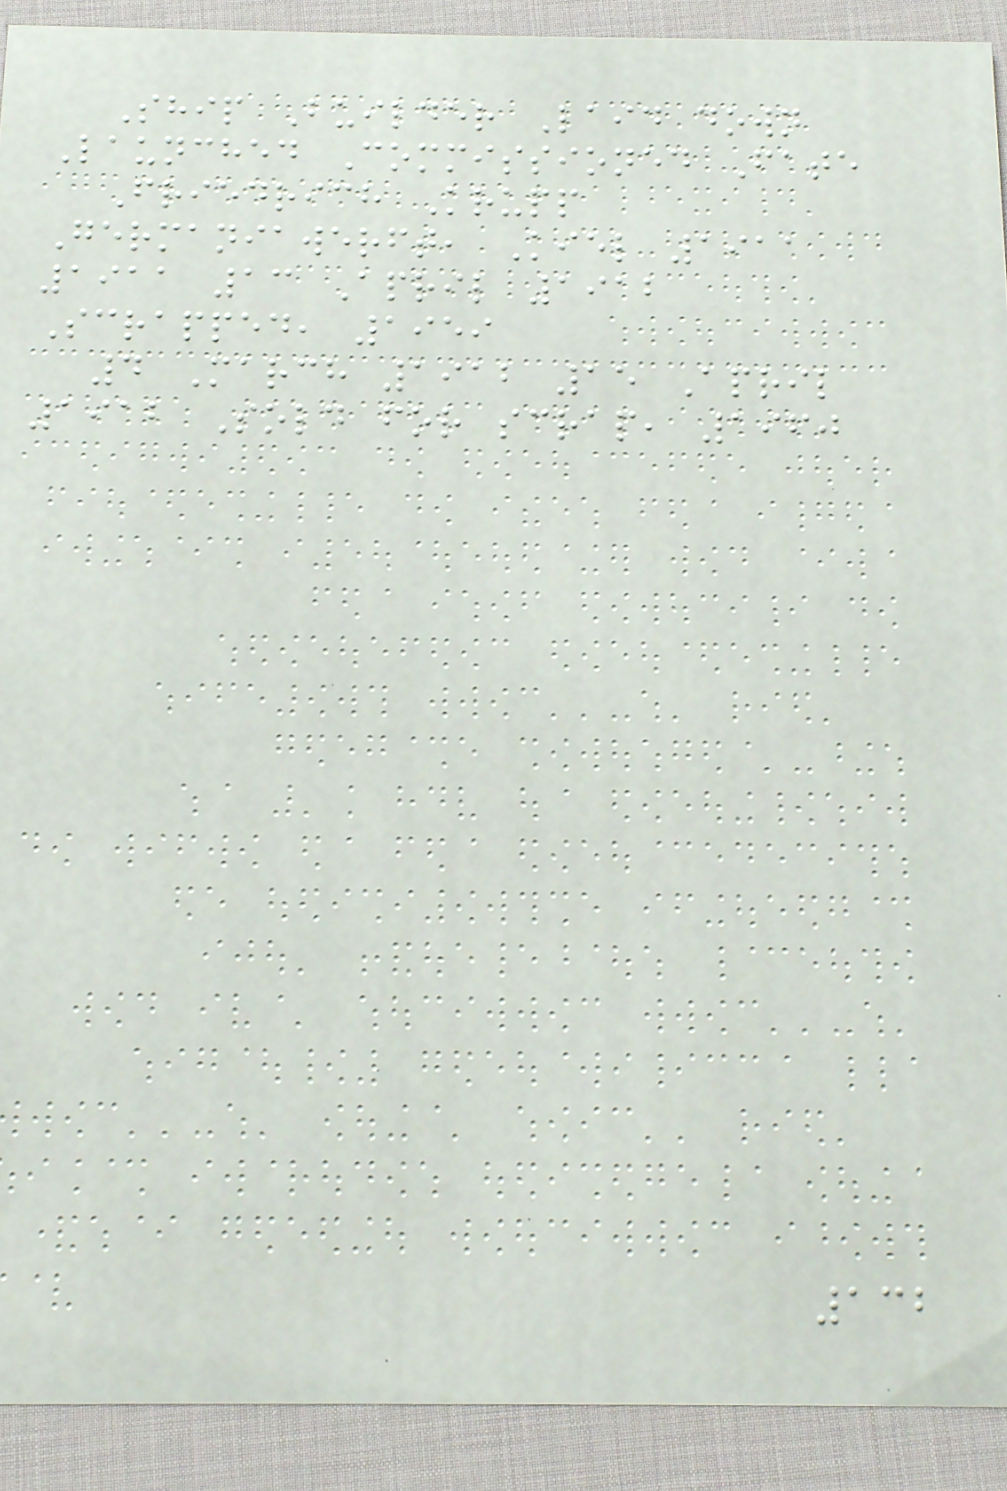Ship Builder Laid down
Launched Commissioned Fate
Friedrich Krupp
Germaniawerft, Kiel 1911
1911 13 April 1912
Scrapped, 1959
4 March 1912 15 April
1912 Sold for scrap, 1960
132
